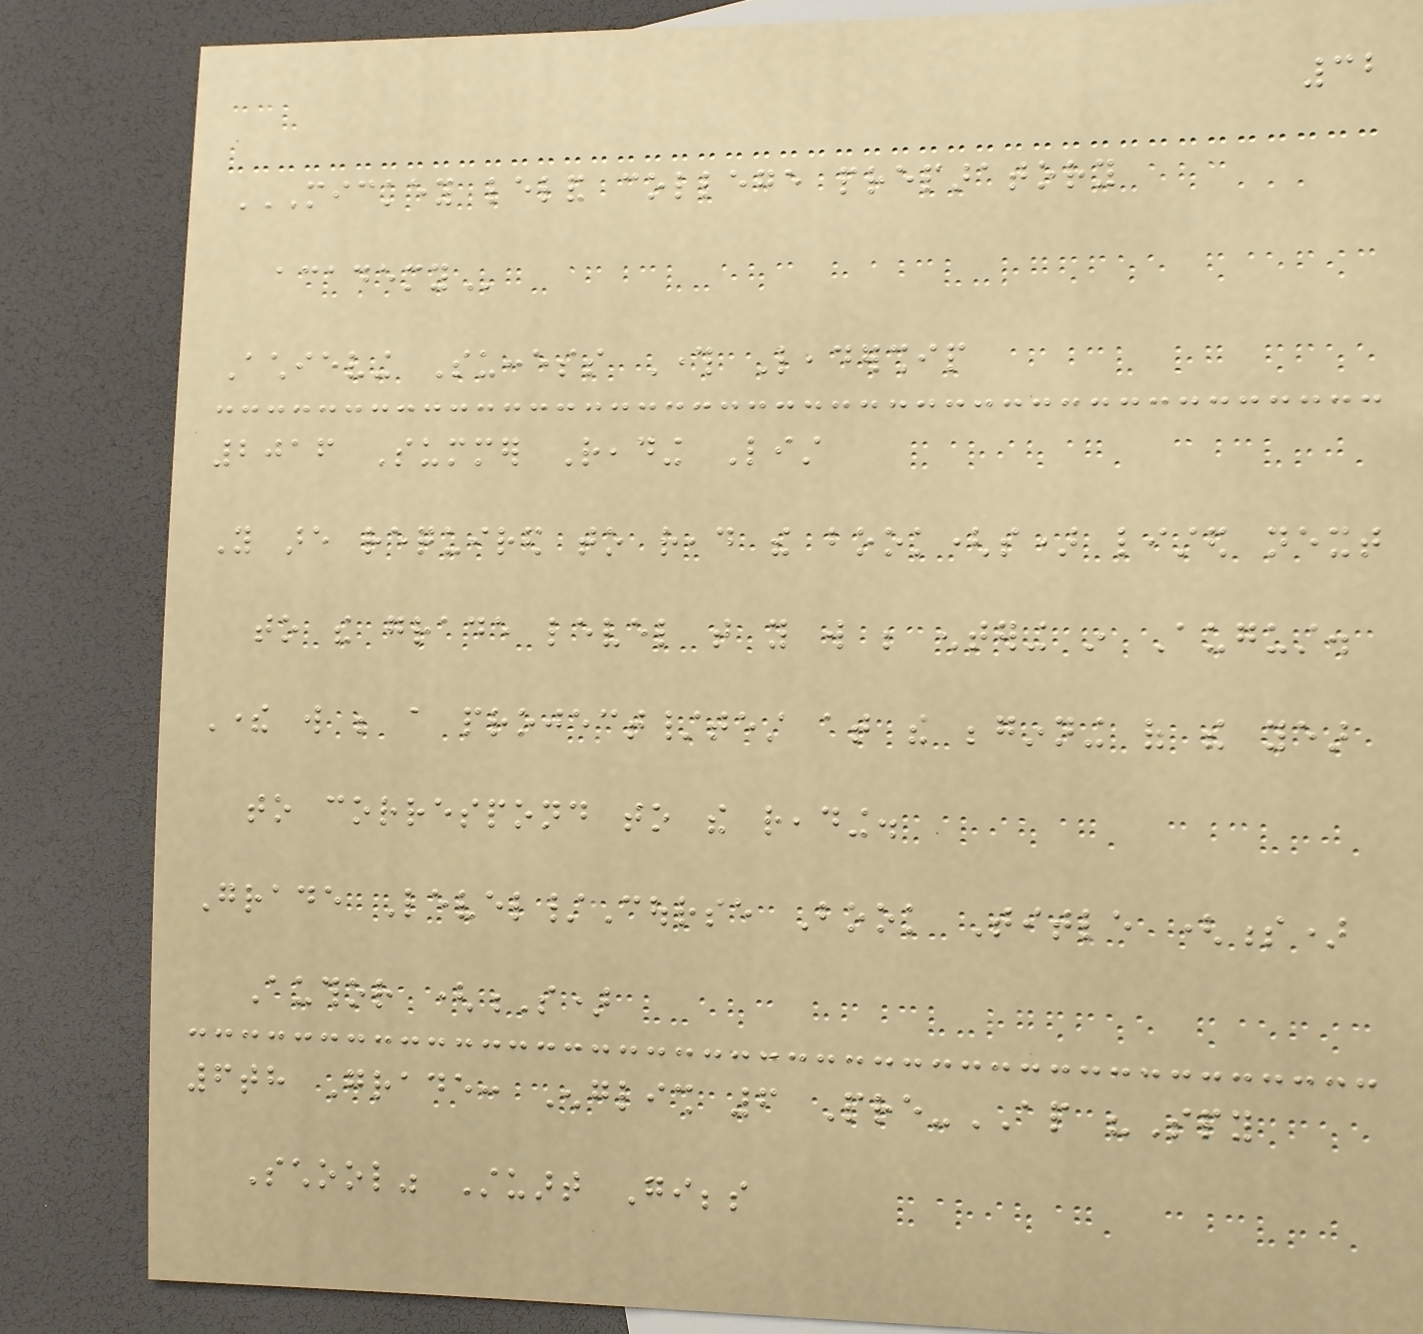32
MICKEY LELAND COLLEGE PREPARATORY
ACADEMY
Achieving Success Through Leadership
2016 Summer Reading List
You are required to read the book(s) listed next
to the grade level that you will be entering in August.
There will be a project/test at the beginning of the year
to correspond to the reading.
Grade Level/Course Book Title (s)
Author (S)
6th Grade: English 6 Pre-AP "Spy
School" Stuart Gibbs
